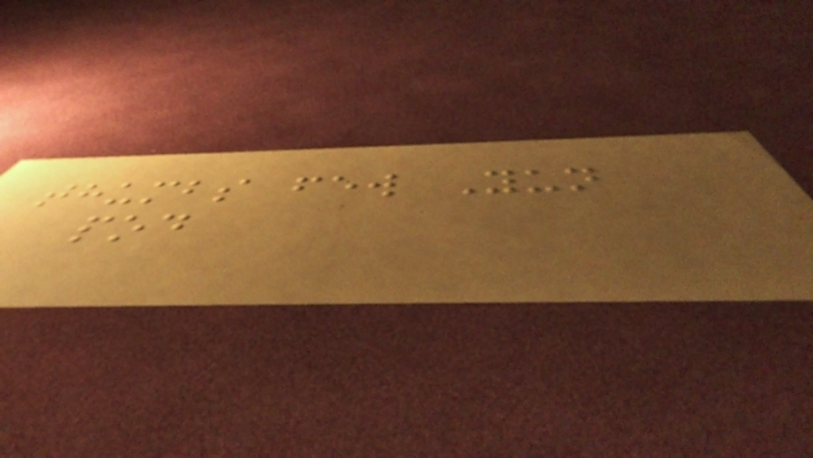thumbs few Yun
pod
